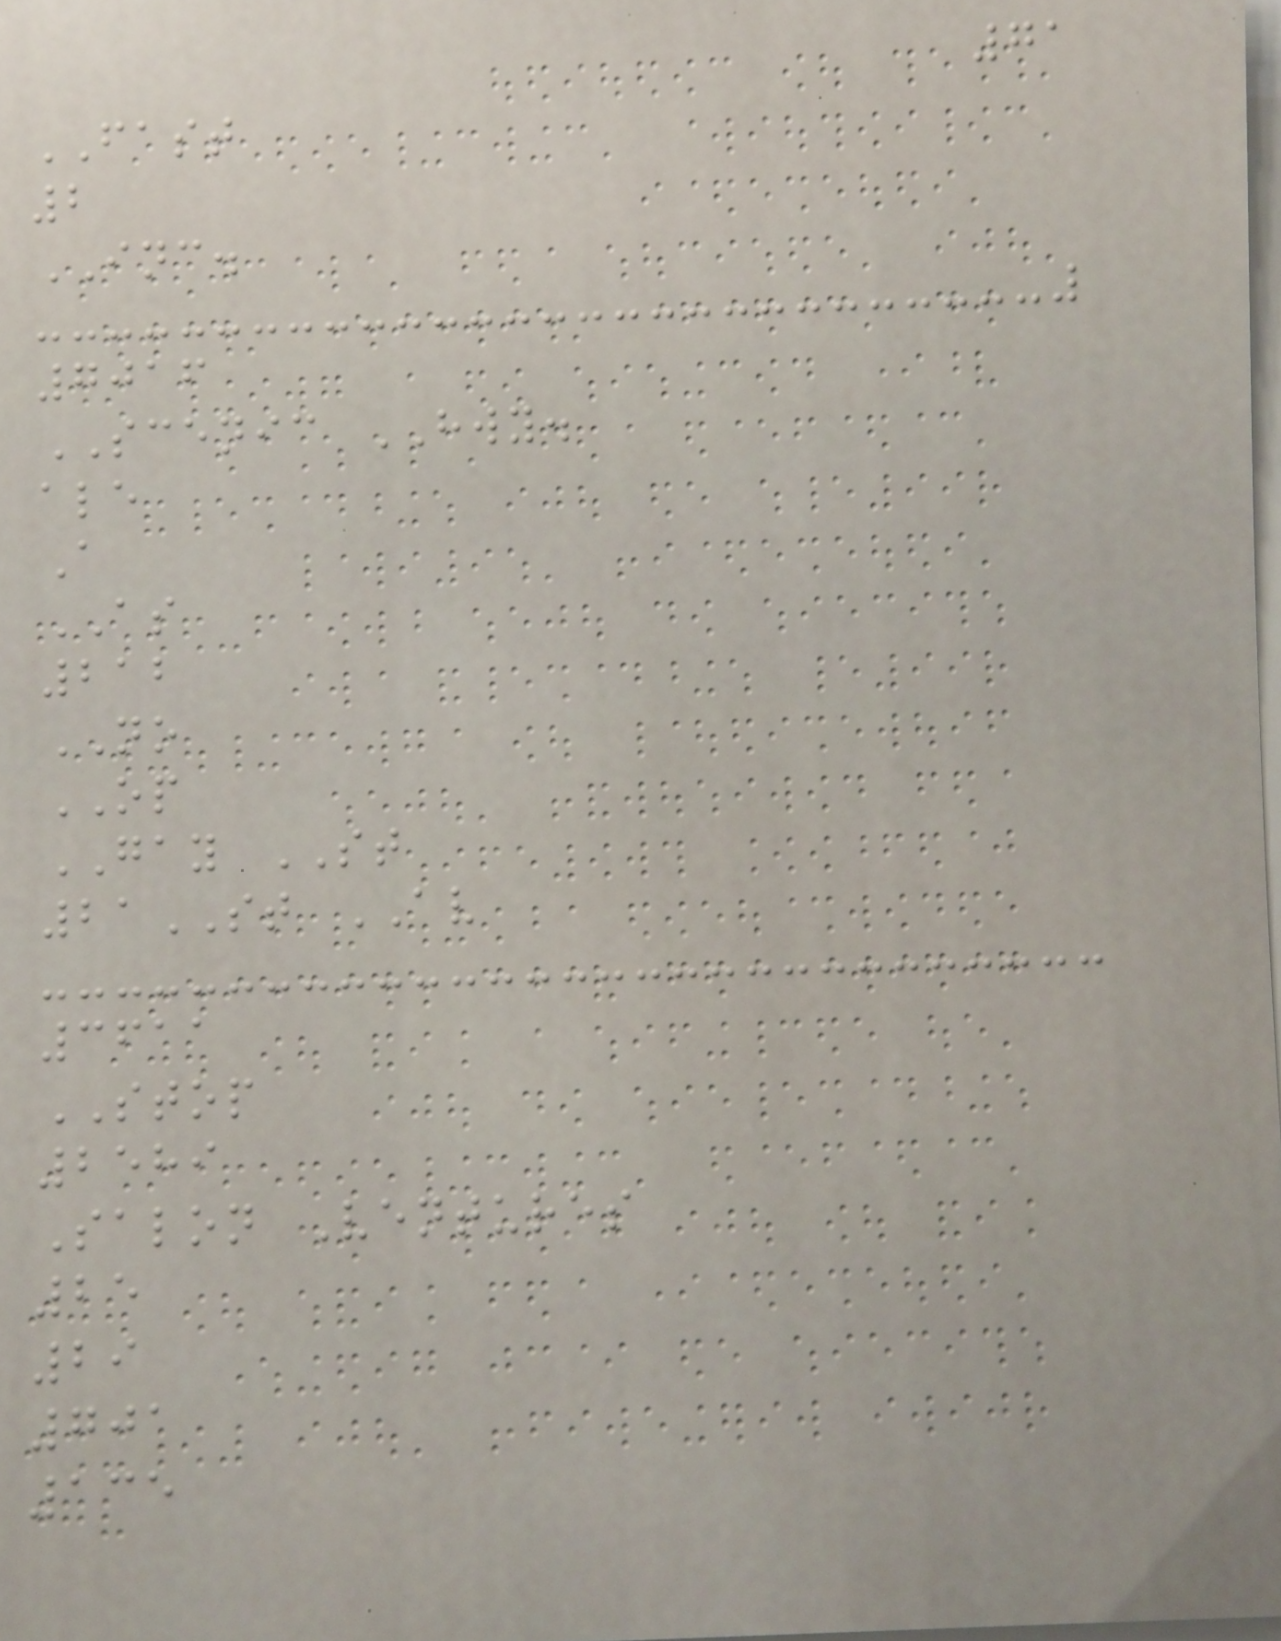71
FAST
2
INC.
7016
SCENIC HWY.
ale
A
AS
212
NO
OP
GAY ST
21ST AV
3611
STOP
2589
Salon Ventures
25
29
701
135
